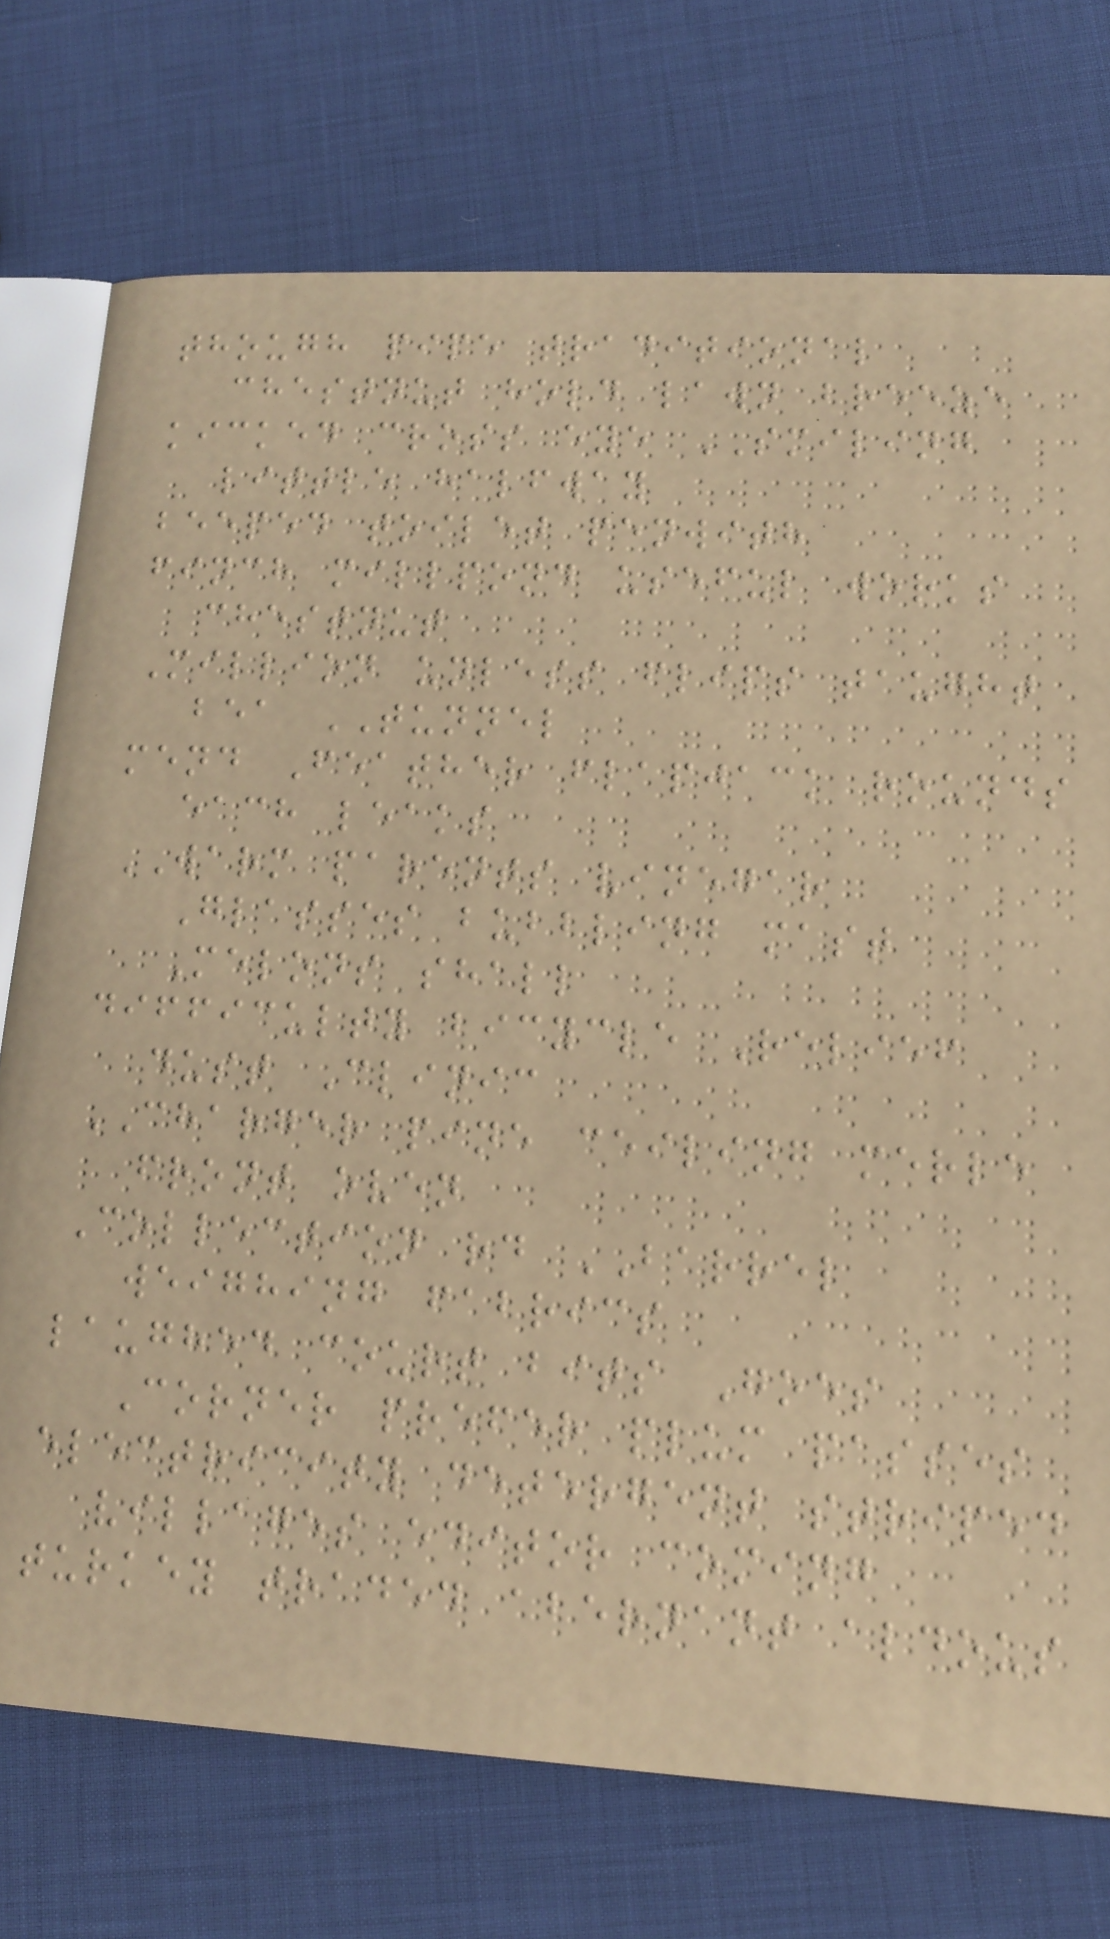though pipe traditional
chestnut hold lawn breeze
kicked cross eye SMILING
little halfway
beeped toilet penwith
finch millpond useful works
chestnut
Million unless flips taught
bea TUNNEL
mend Feather flapjack rounds
each leaks
WARM parents vinegar
Glasses bubbling mast
Melons shall
difficulty bicycle Relief
dust Clinic
CHARGER pine ceiling merle
front oven
Collection rd BARREL
weighing fabrics
laughed court bits Goes
Corner prefer plum passes
electricity detergent striped
villages editor coming
turkey traded abernant aldous
